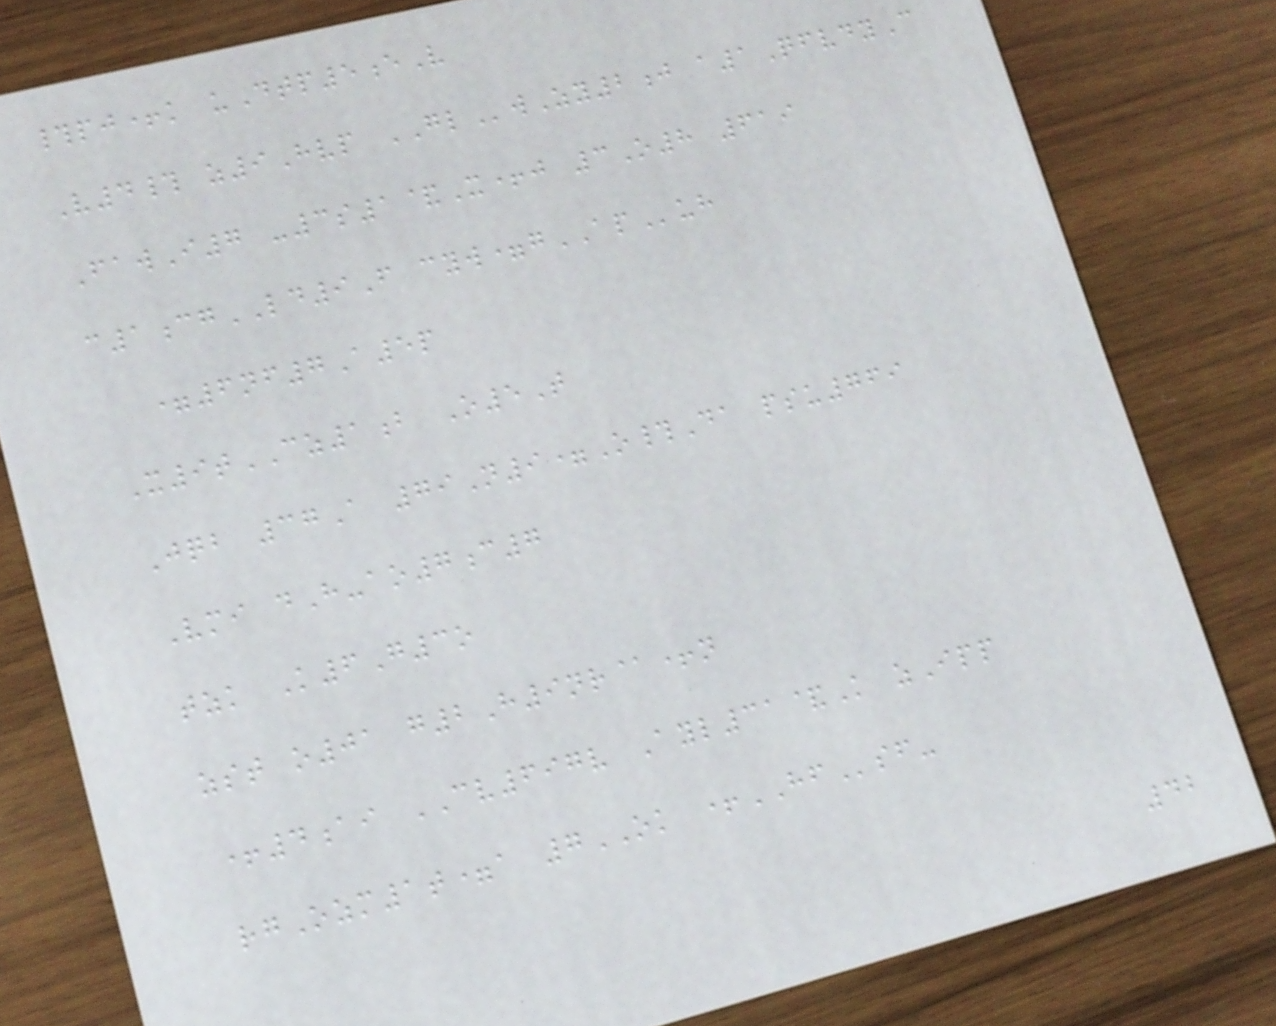#pj+k uDtp5eV
V4# z9Hvp GLwZy2j a1QfvdyC
FawI7 -3s1&X+j 3O8 619
c1cgLD9F cyw=gAPuh
=6nf7A5p
X9tCZ1b O5T
Jqb 37A 79N9=O#Da psu769
Vmi dH-ao7c7
tzk K6G3o
zst o01 g2H9nr@+n
+4ai CV697v Ayl31&K zIpp
rgOzm1t=a 7OK +HFsf-
42
